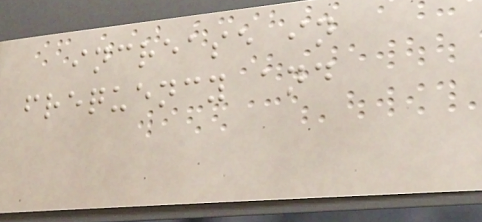increase in
frequency and
